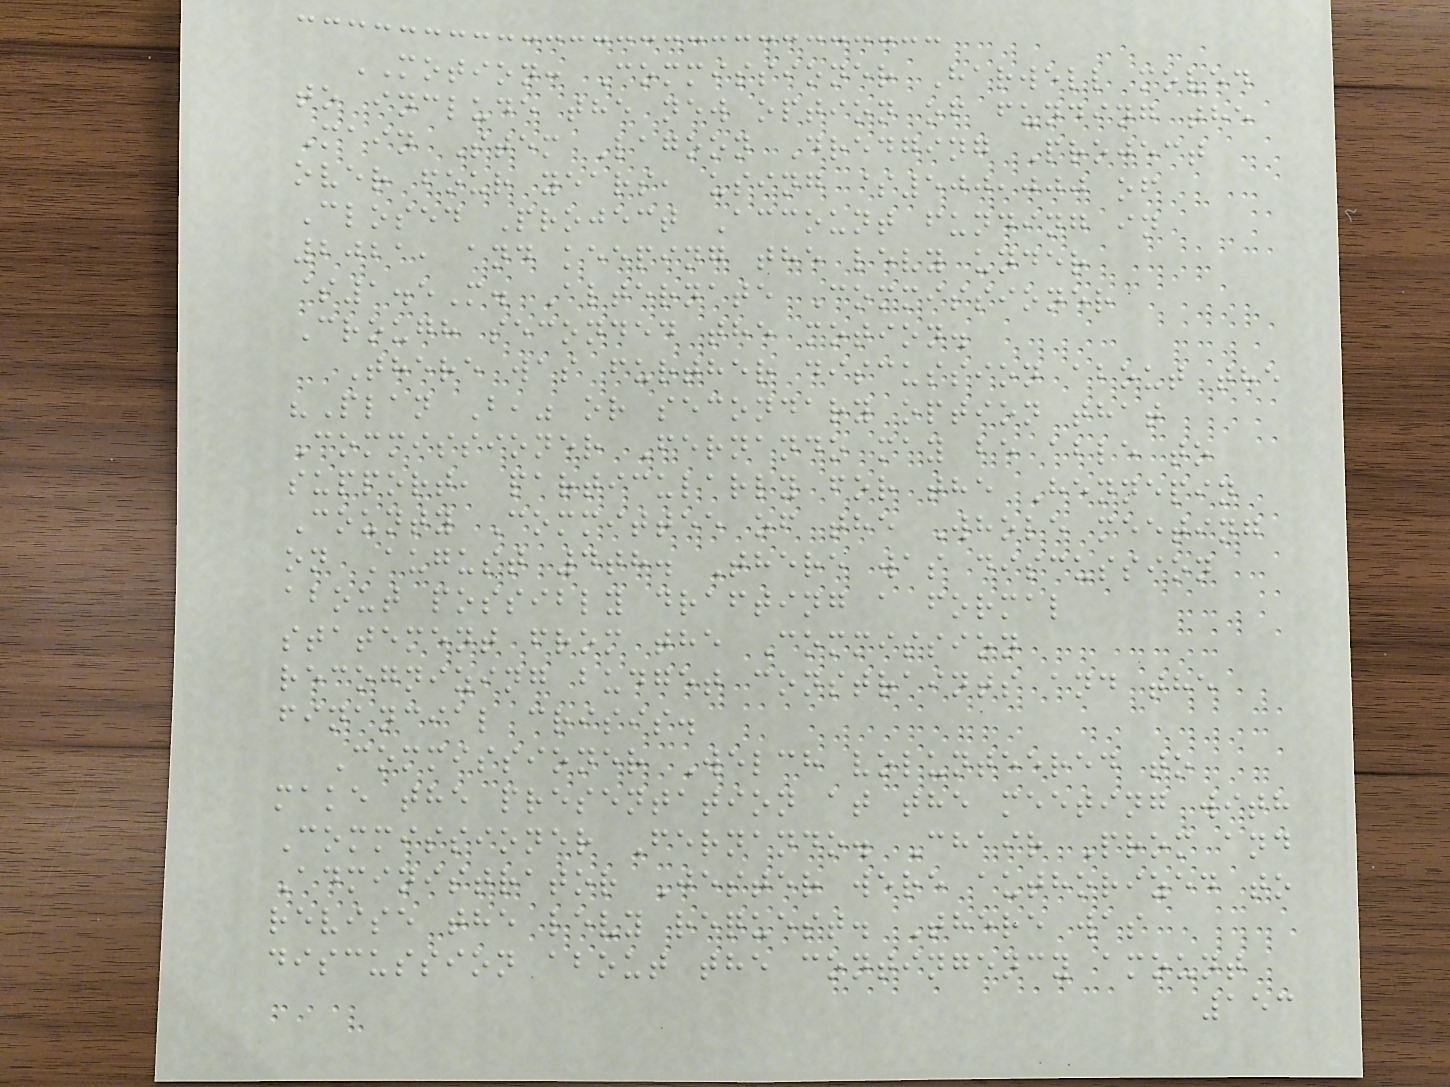MOTION: Commissioner Harwell moved
to include the new option of funding the
Main Stem Lagoon Dredging Project
over four years, using $500,000 of
Closed Project Account funding in
2021, and keeping the levy under
$1.5M. Alternate Commissioner
Crough seconded the motion.
There was further discussion about the
"Plan B," or secondary option that
Commissioner Fernando may be able to
support, particularly for the Hennepin
County Committee of the Whole meeting
on August 4th. There was discussion
about possibly drafting a formal
statement from the Commission
recognizing budget constraints and the
financial crisis.
Commissioner Welch volunteered to
make the presentation at the meeting with
Commissioner Fernando. Chair Prom and
Administrator Jester were authorized to
revise the levy request. There was
discussion about the contingency amount
153
